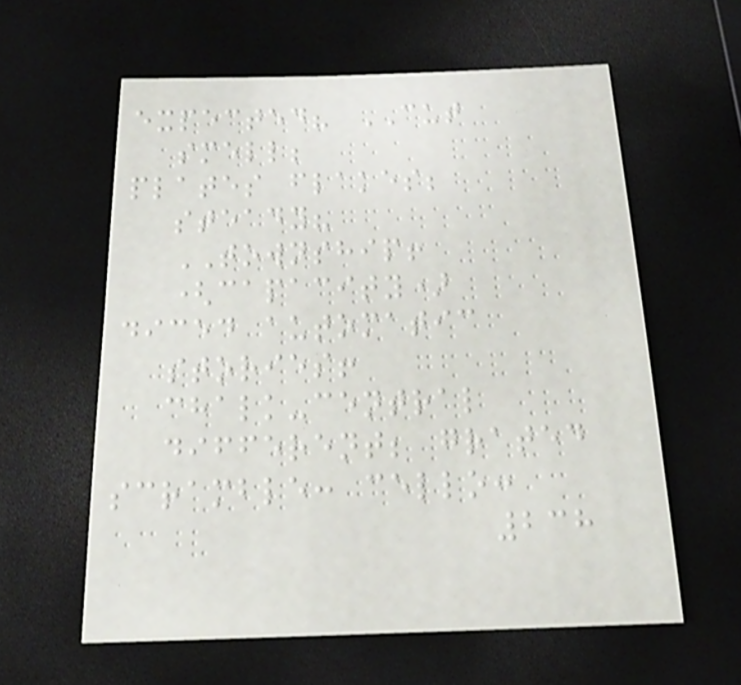expected? CUT
smell;
plates flakes;
steady?
TOWNSHIP!
(capacity)
diced automatic
stories!
chalk-central
different; grated
scramble: cello:
238
